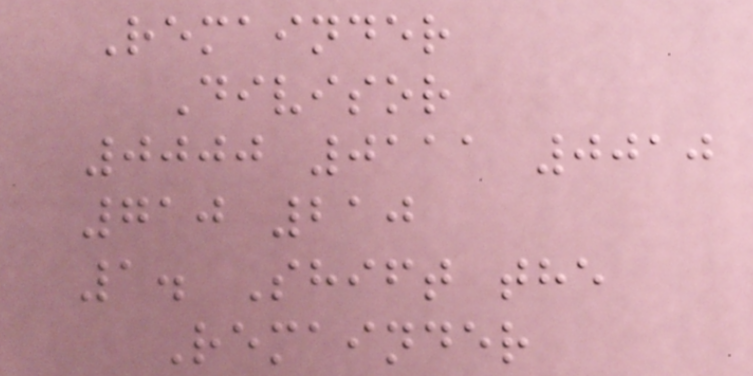Remainder
Divisor
0000 0111 0010
710 210
1. Shift the
Remainder
